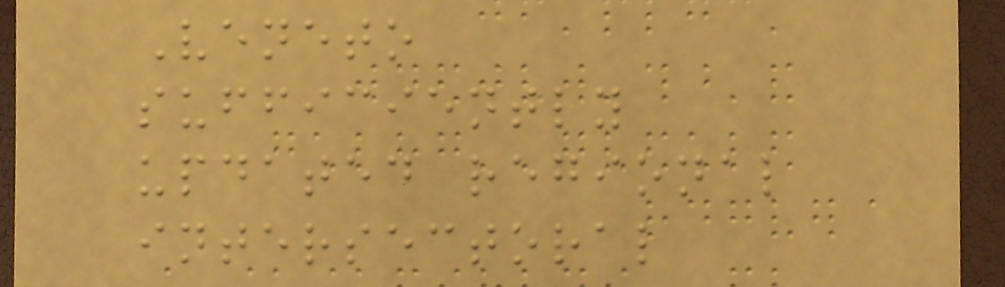Veneto
sufficiently
updated regional
intersectoral
